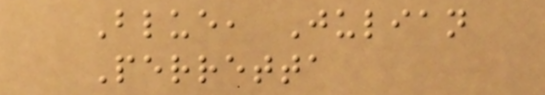Blue, Julian
Perretta
